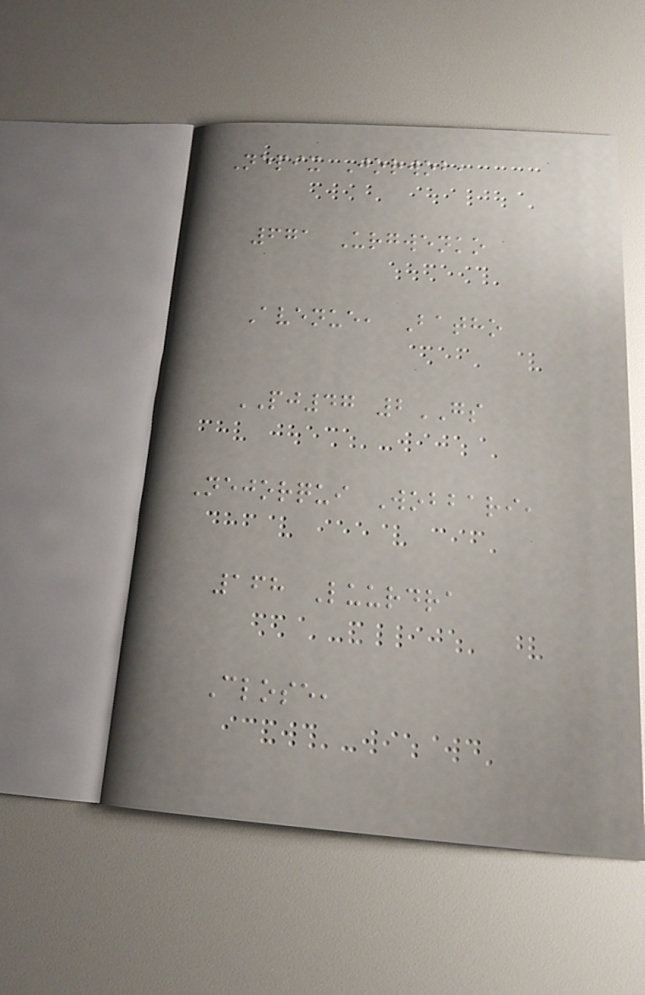Nepix Jorwob,
671 Urgwenko
Avenue, Batho
PJ47 2GS
Nejorqui Wobbari,
168 Luurdra
Close,
